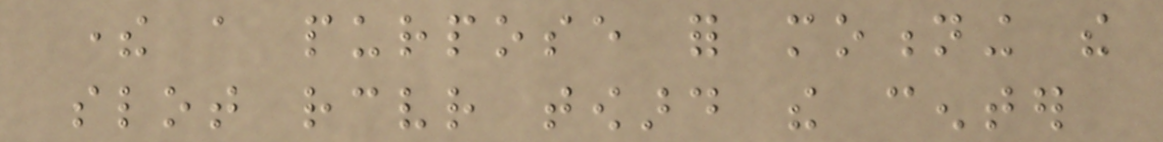there a purpose for motioning the
slot receiver toward the center
